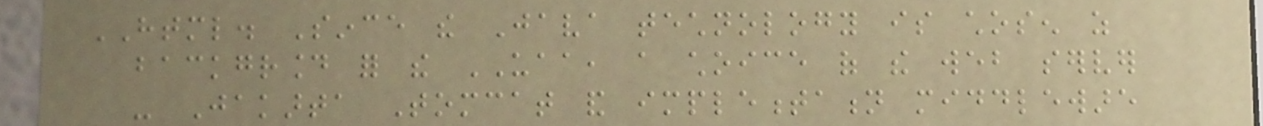HTML. Since the Java technology is chosen as
background for the UAA, a choice of the web server
- Jakarta Tomcat and implementation middleware
